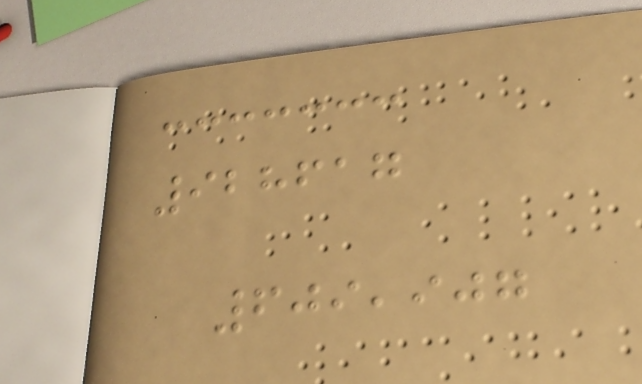928617
609,907
